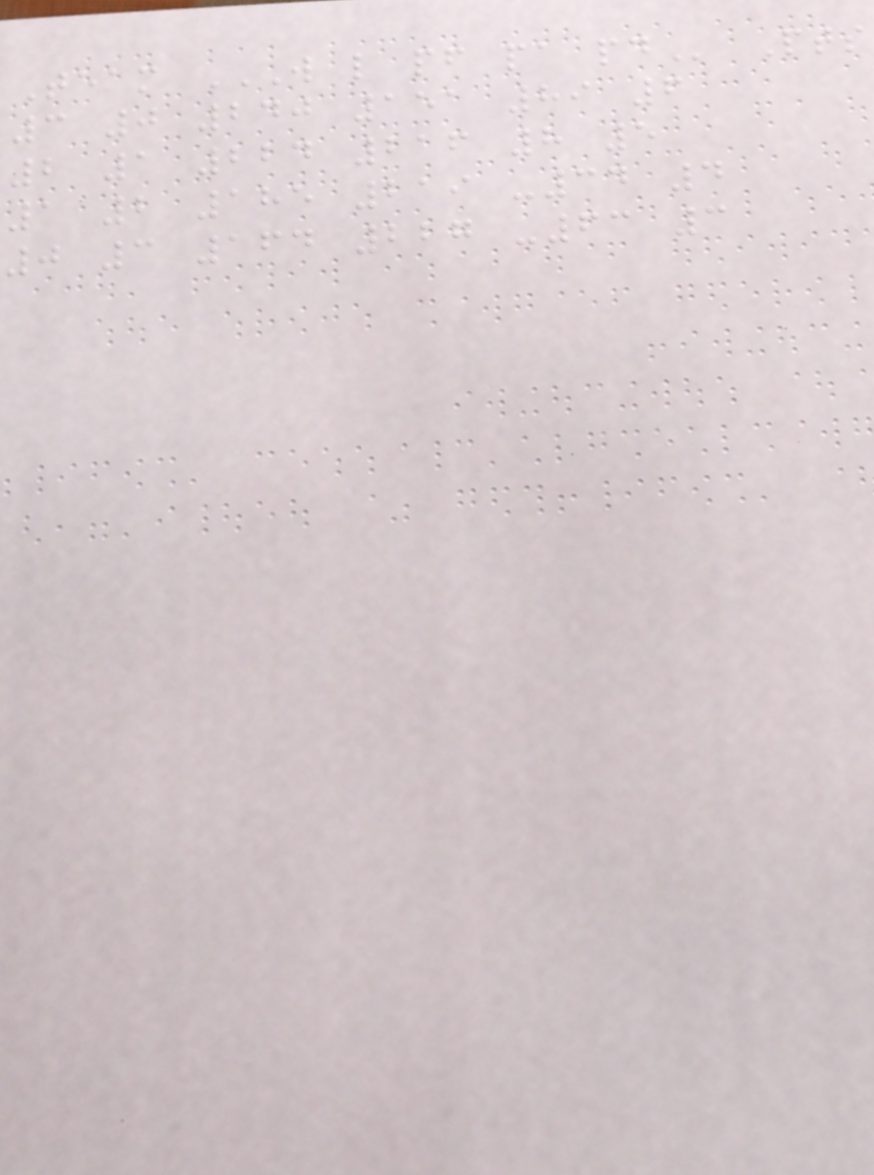Team W L PF PA PD Pts
3 0 240 151 89 6
2 1 224 216 8 5
1 2 185 219 -34 4
0 3 164 227 -63 3
